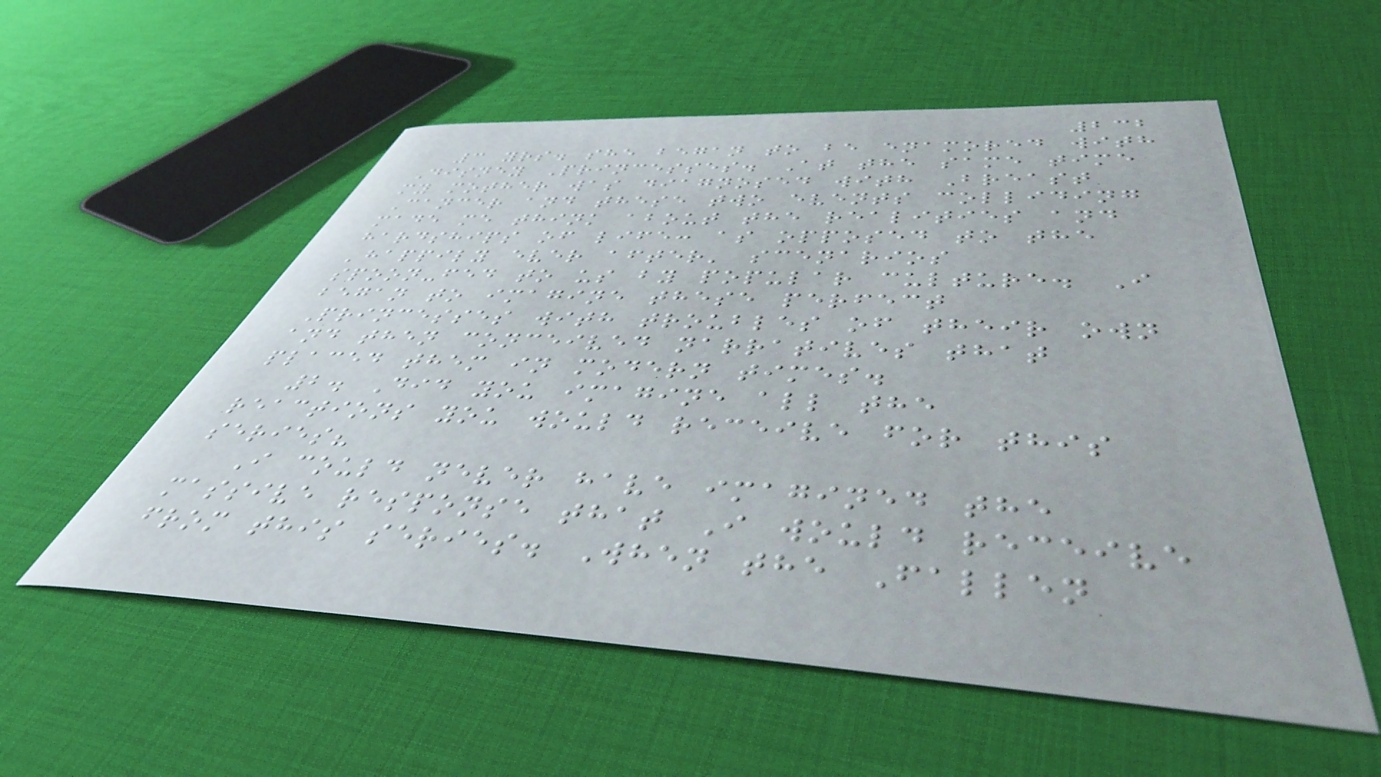232
3 yrs. she began to be enamored with
Disney Princesses. At the same time
my mother was diagnosed with Breast
Cancer and these two events colliding
made me think about the realities and
hardships of life: as opposed to the
'happily ever after' scenarios
spoon-fed to us by popular culture. I
began to imagine these perfect
Princesses with troubles of their own
and then conceived narratives that
placed them in modern times.
2. Did you imagine all the
reactions you would receive for this
series?
I could never have imagined the
massive response that I would receive
from this series. When the Fallen
